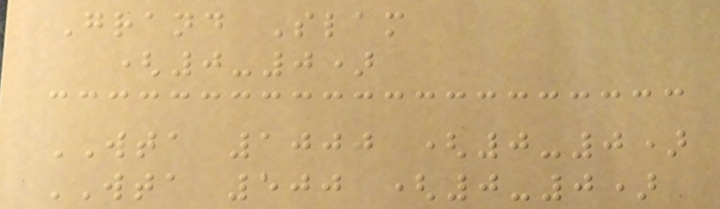Grand Slam
(0-0)
WTA 1000 (0-0)
WTA 500 (0-0)
